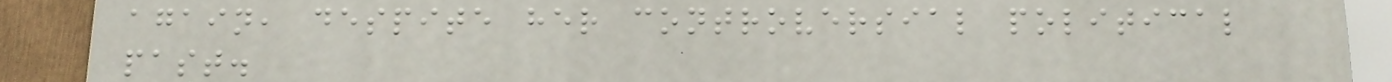again, despite her controversial political
past.
